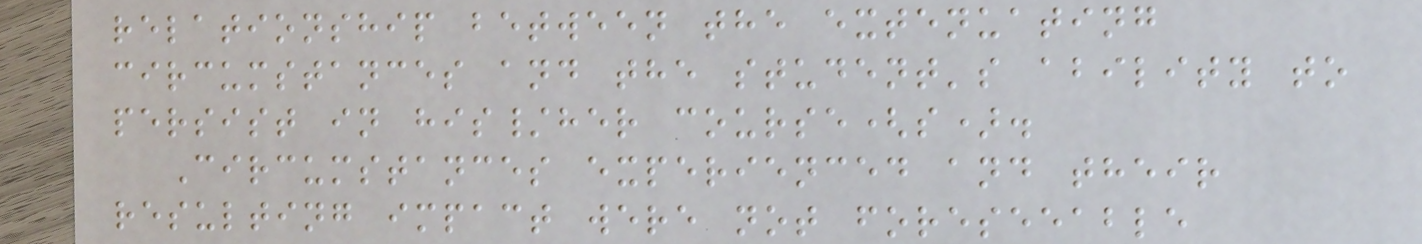relationship between the extenuating
circumstances and the student's ability to
persist in his/her course(s).
Circumstances experienced and their
resulting impact were not foreseeable
